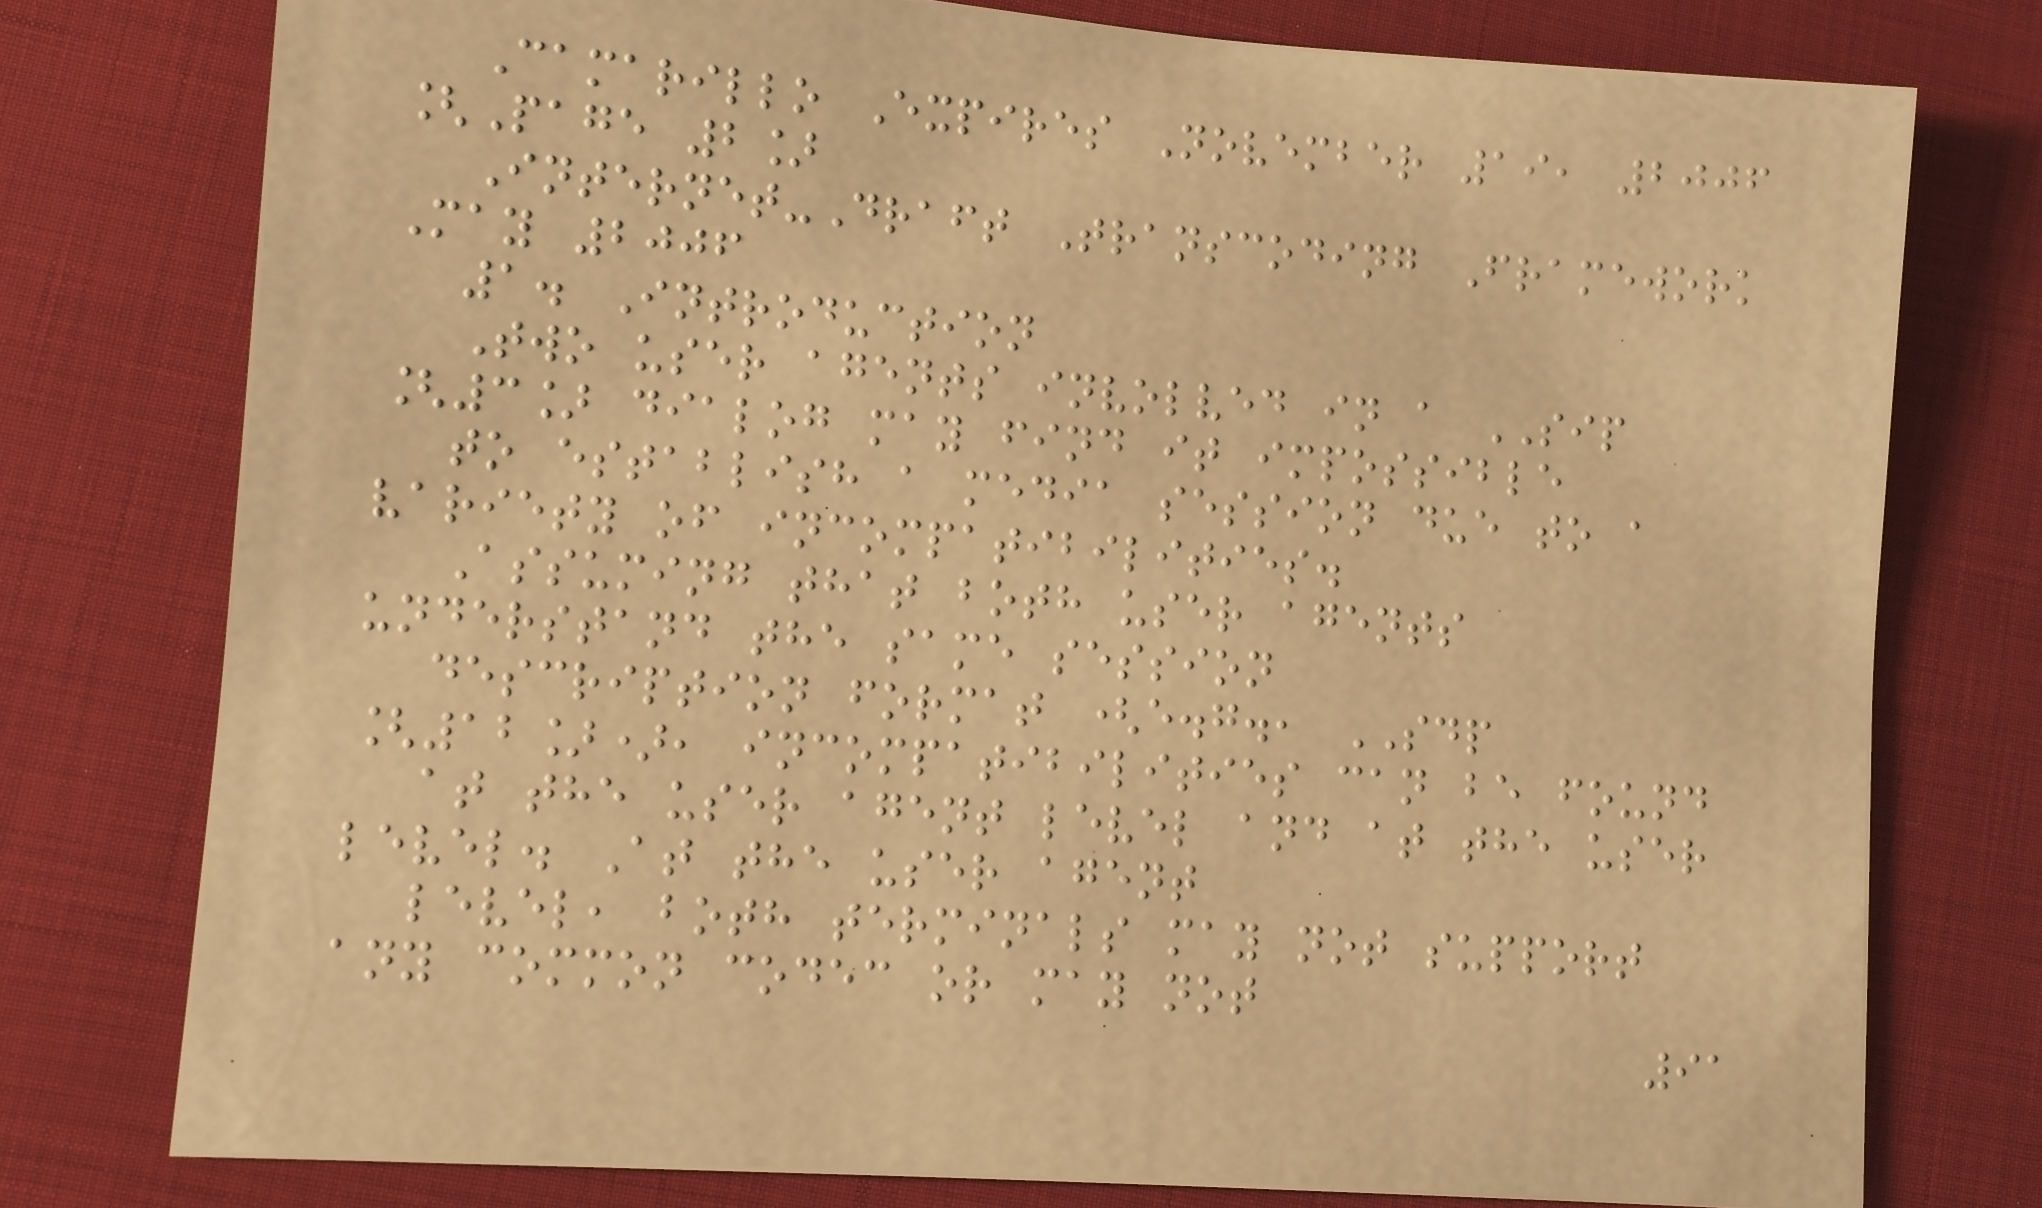Camarillo Expires November 19, 2006
[Page 2]
Internet-Draft Transcoding Framework
May 2006
1. Introduction
Two user agents involved in a SIP
[3] dialog may find it impossible
to establish a media session due to a
variety of incompatibilities.
Assuming that both user agents
understand the same session
description format (e.g., SDP
[12]), incompatibilities can be found
at the user agent level and at the user
level. At the user agent
level, both terminals may not support
any common codec or may not
91
